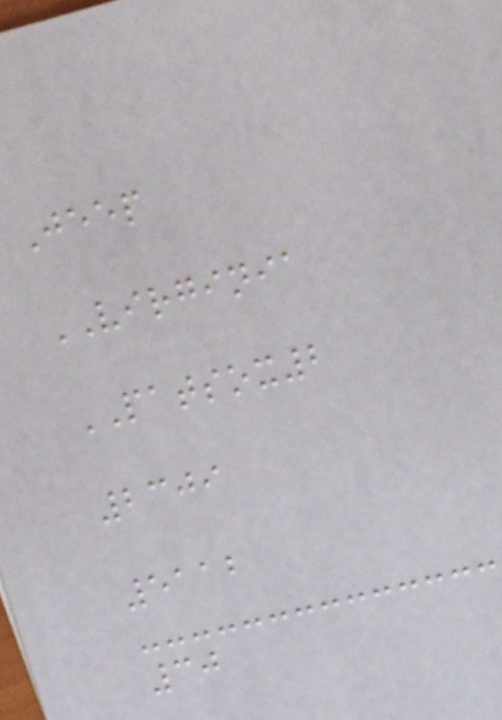Jeep
VIRGINIA
PATSOX2
2309
5112
30
